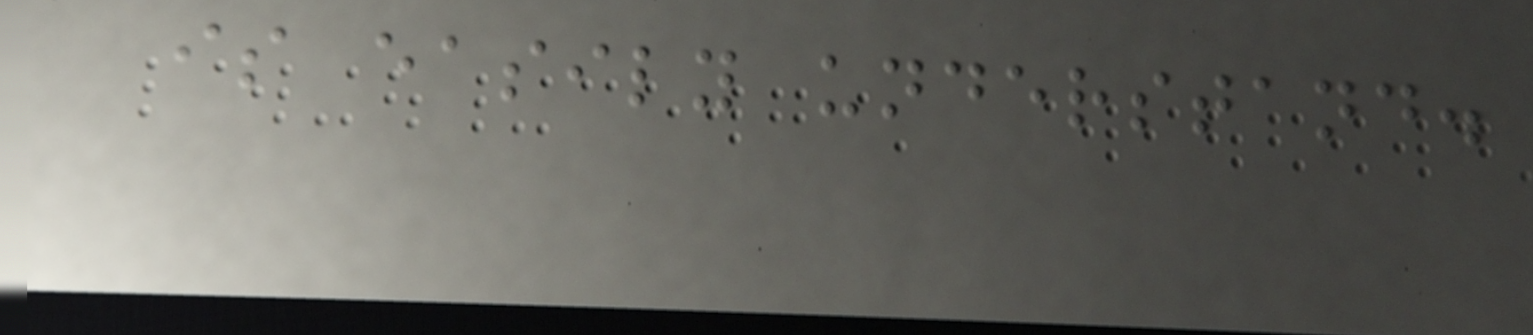is easily understand.
